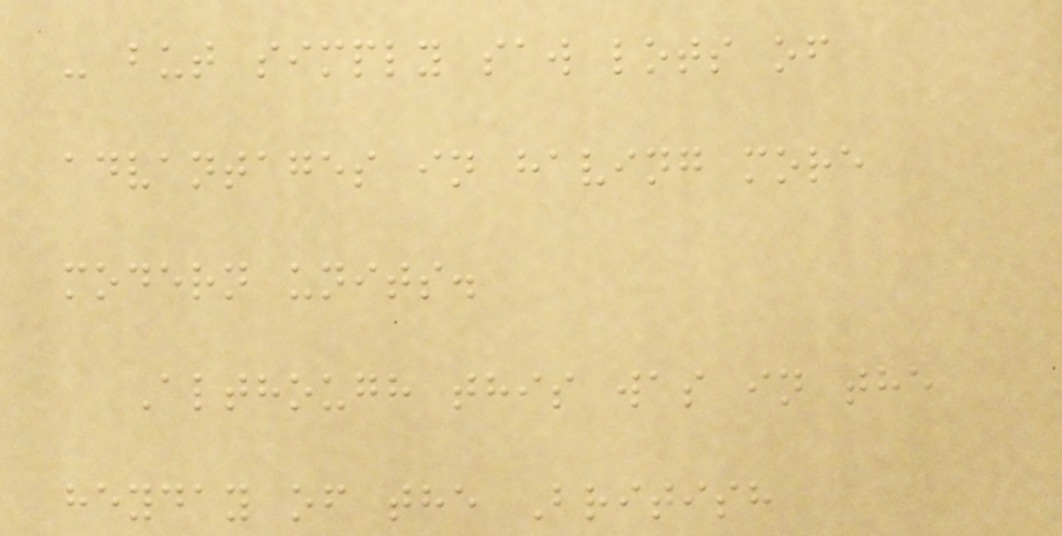- but simply saw lots of
advantages in having more
modern units.
Although this was in the
heyday of the British
